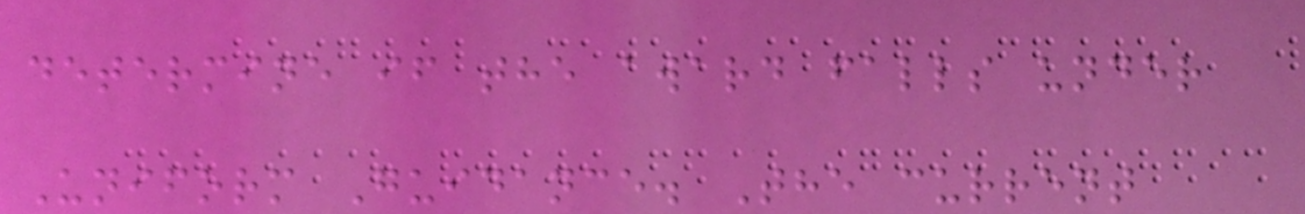determine if the award falls under
Uniform Guidance. The current
